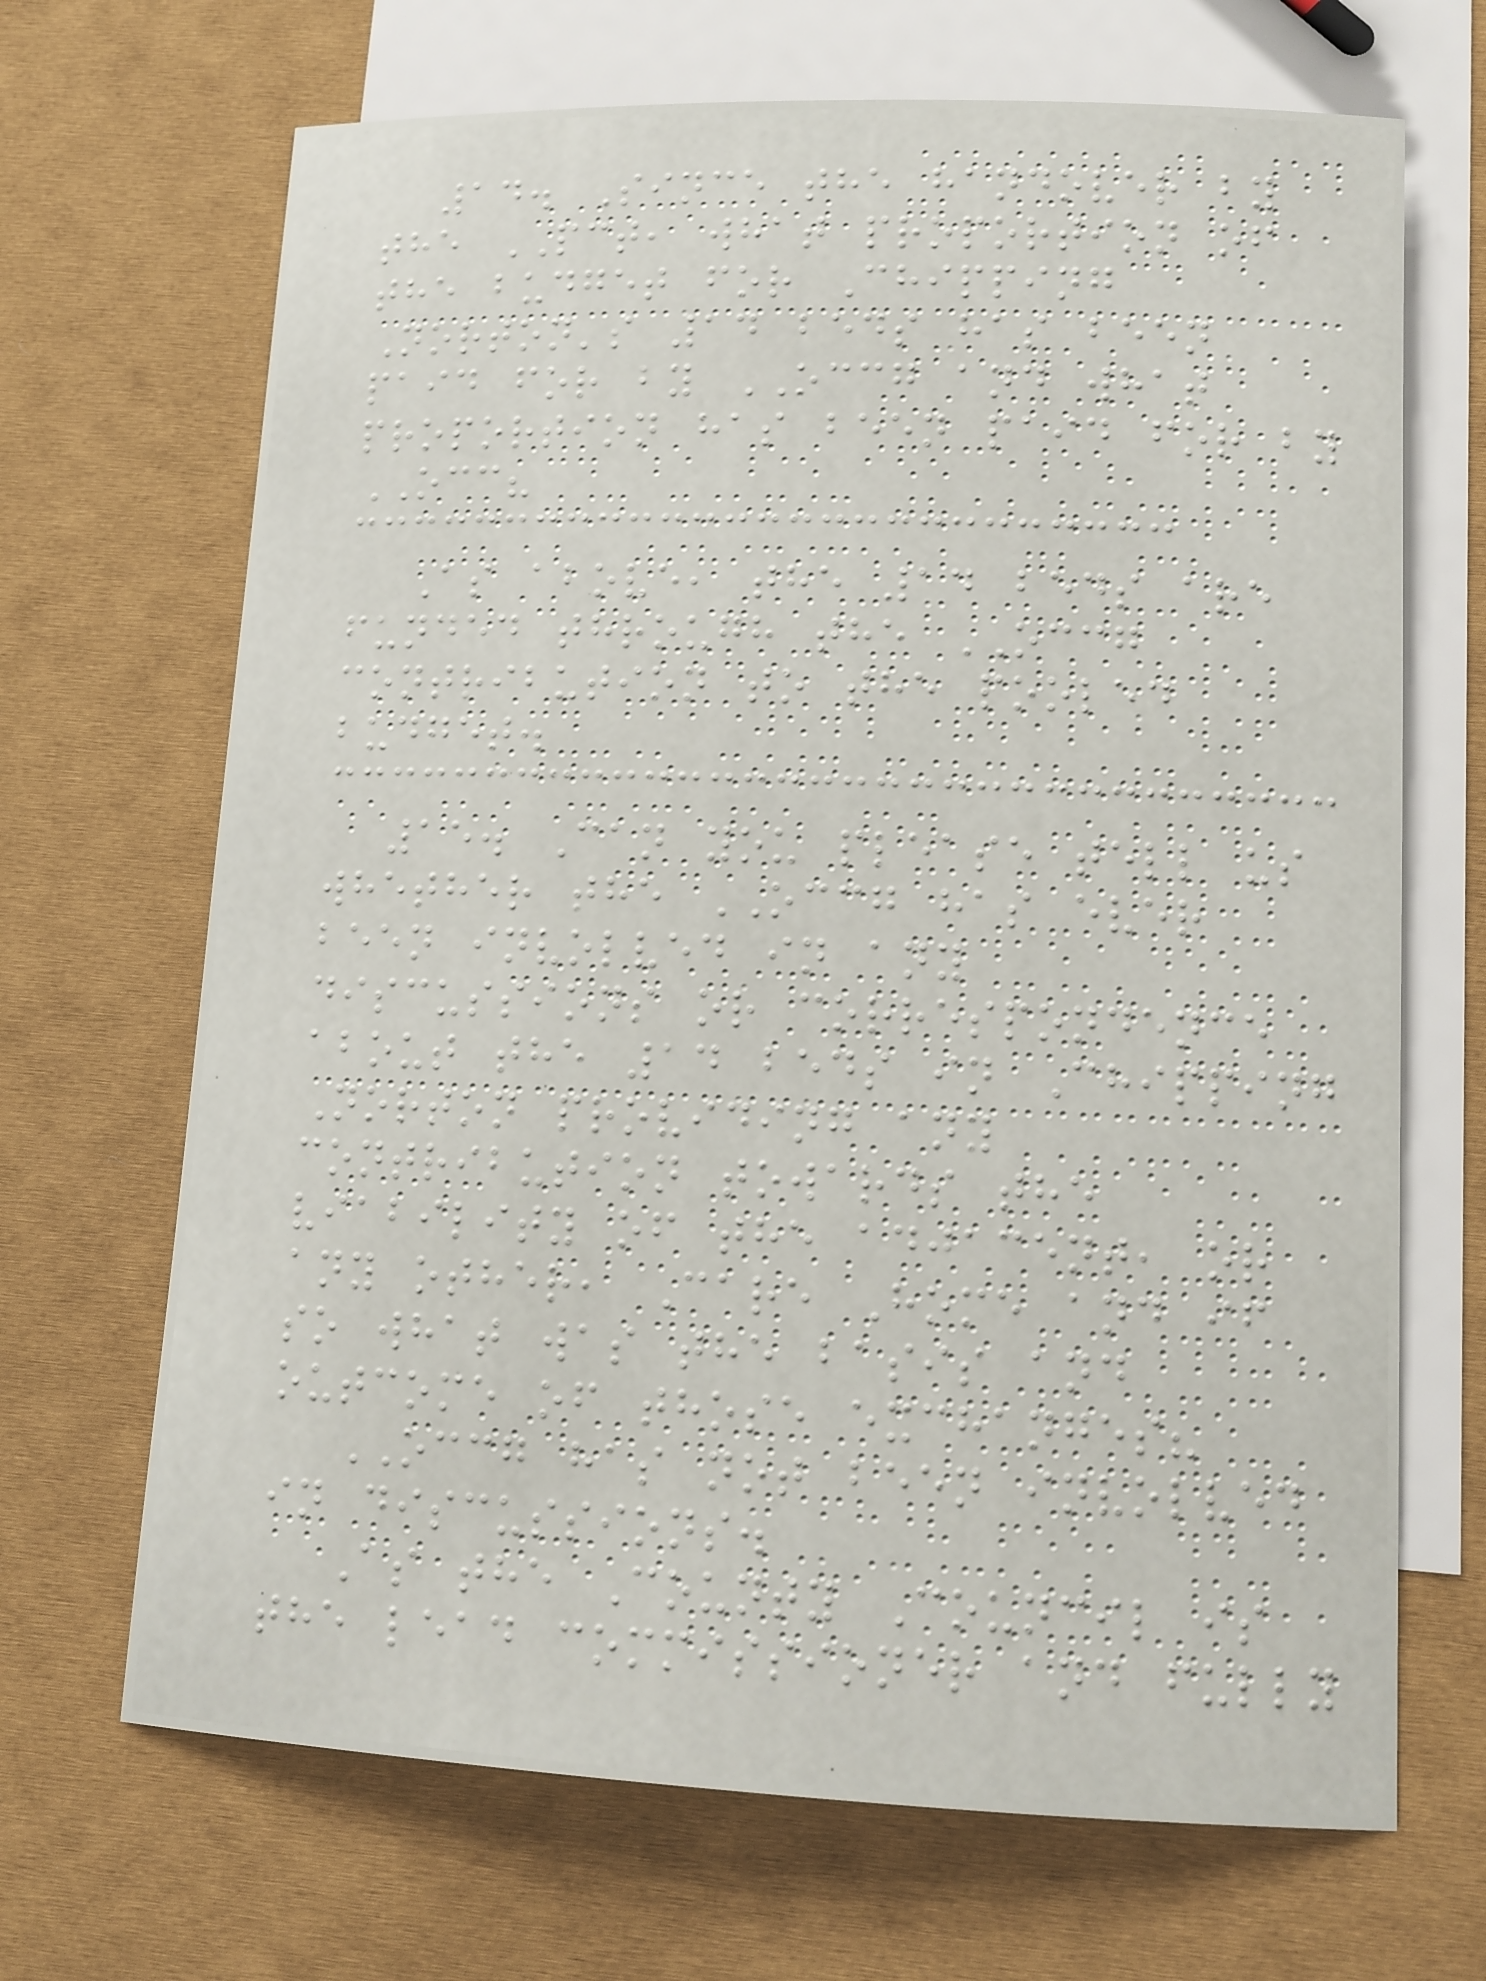14. Since the handover by
the PCT, what proportion of
the budget for Chipping
Norton's 14 beds has been
paid for by OCCG and what
proportion has been paid for by
OCC?
As above, the 14 beds are
funded through the OCCG
contribution to the pooled
budget.
15. Can you please tell us
whether the OCCG has ever
been involved in any
discussions or correspondence
about the 14 beds in Chipping
Norton providing any
contribution towards the
viability of the adjacent, or
any other, Care Home and if
so what was the basis and
outcome of those exchanges?
OCCG has not been involved
in discussions.
As the County Council is
the lead commissioner and fully
